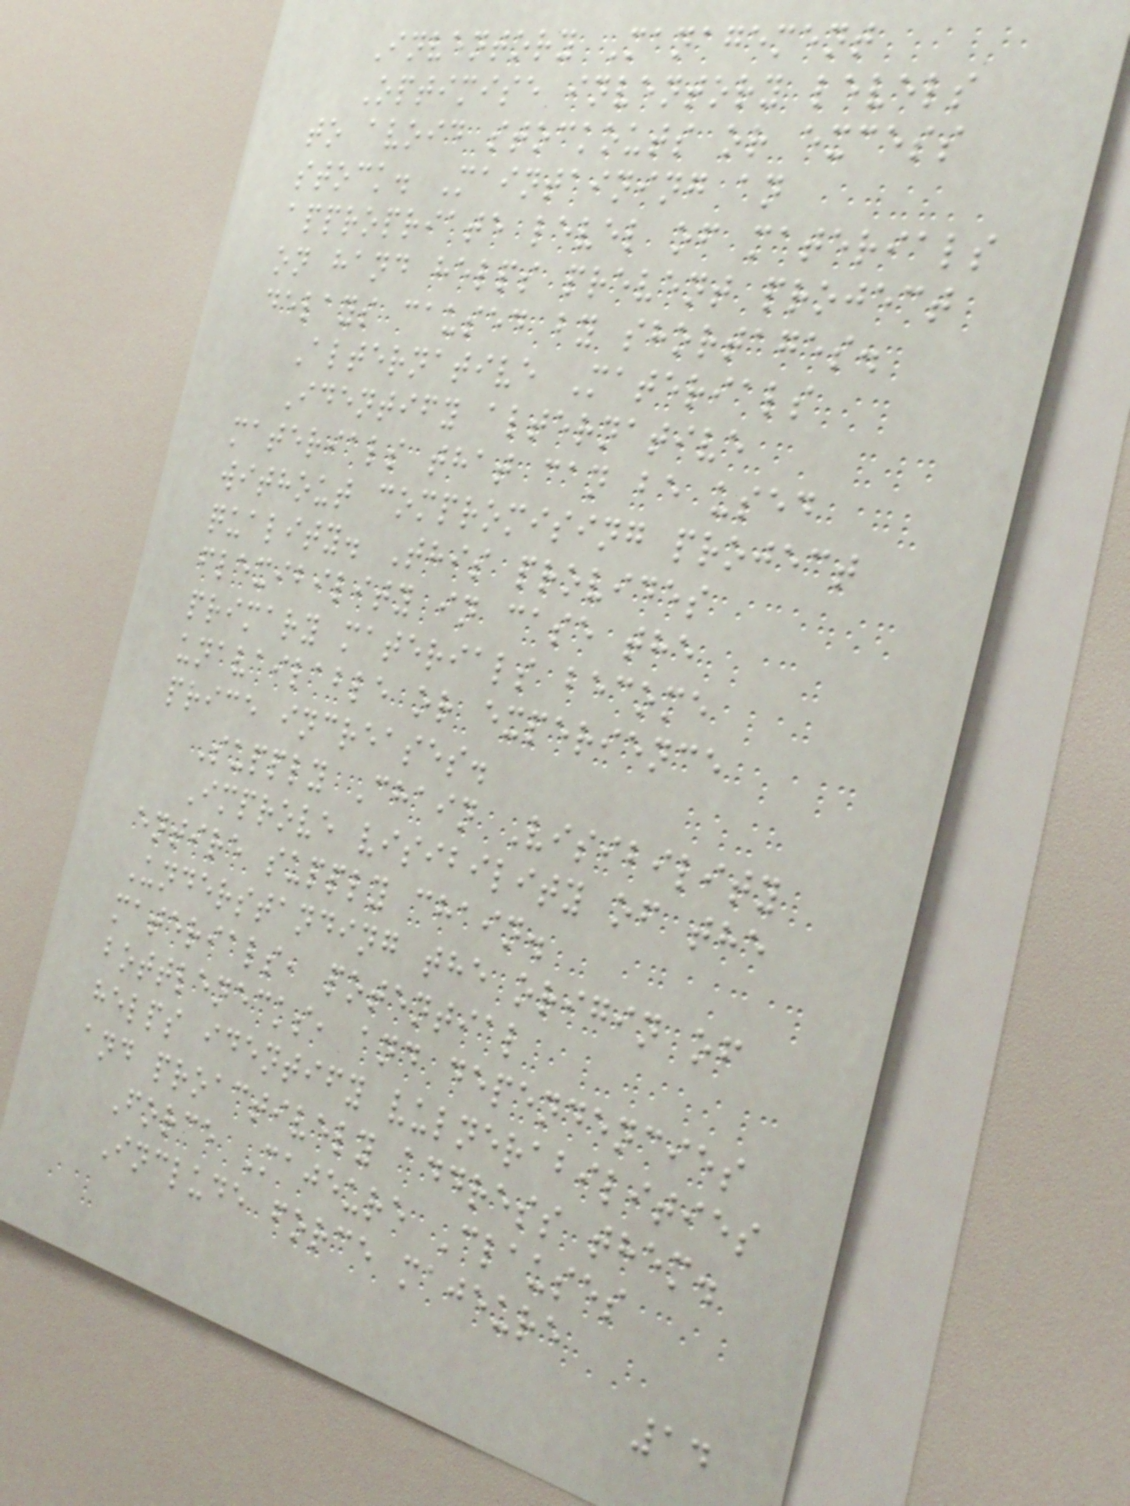Inventory Management
Optimise inventory levels
to avoid stockouts or excess
stock. Maintaining an
appropriate level of materials
on hand helps prevent project
delays caused by shortages.
Alternative Materials
Identify alternative
materials that can be used
without compromising project
quality. This provides
flexibility in case the
primary materials become
unavailable or experience
price increases.
Supply Chain Visibility
Improve visibility of the
entire supply chain.
Understanding the origin of
materials, potential
bottlenecks, and dependencies
helps identify vulnerabilities
and proactively address them.
Force Majeure Clauses
Include force majeure
14
